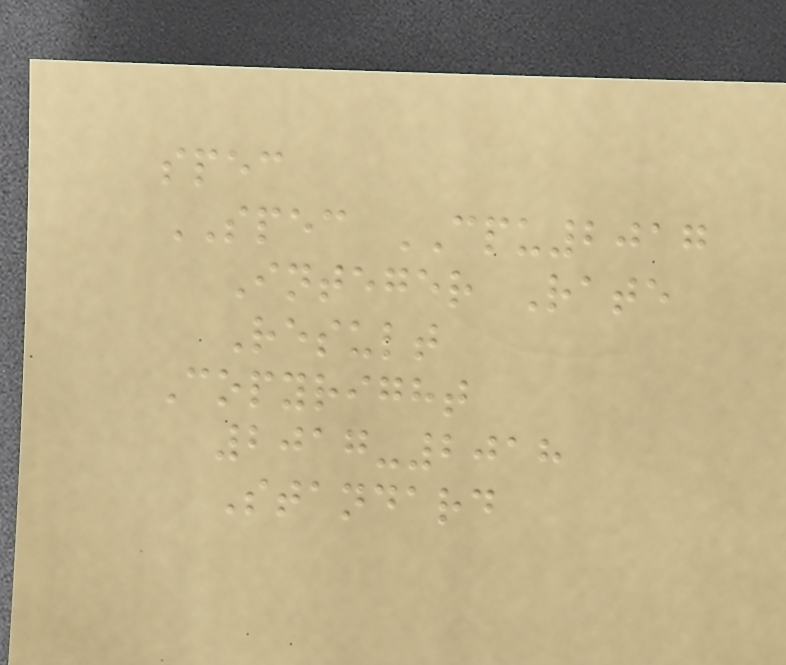spec
SPEC CPU2017
Integer Rate
Result
Copyright
2017-2018
Standard
